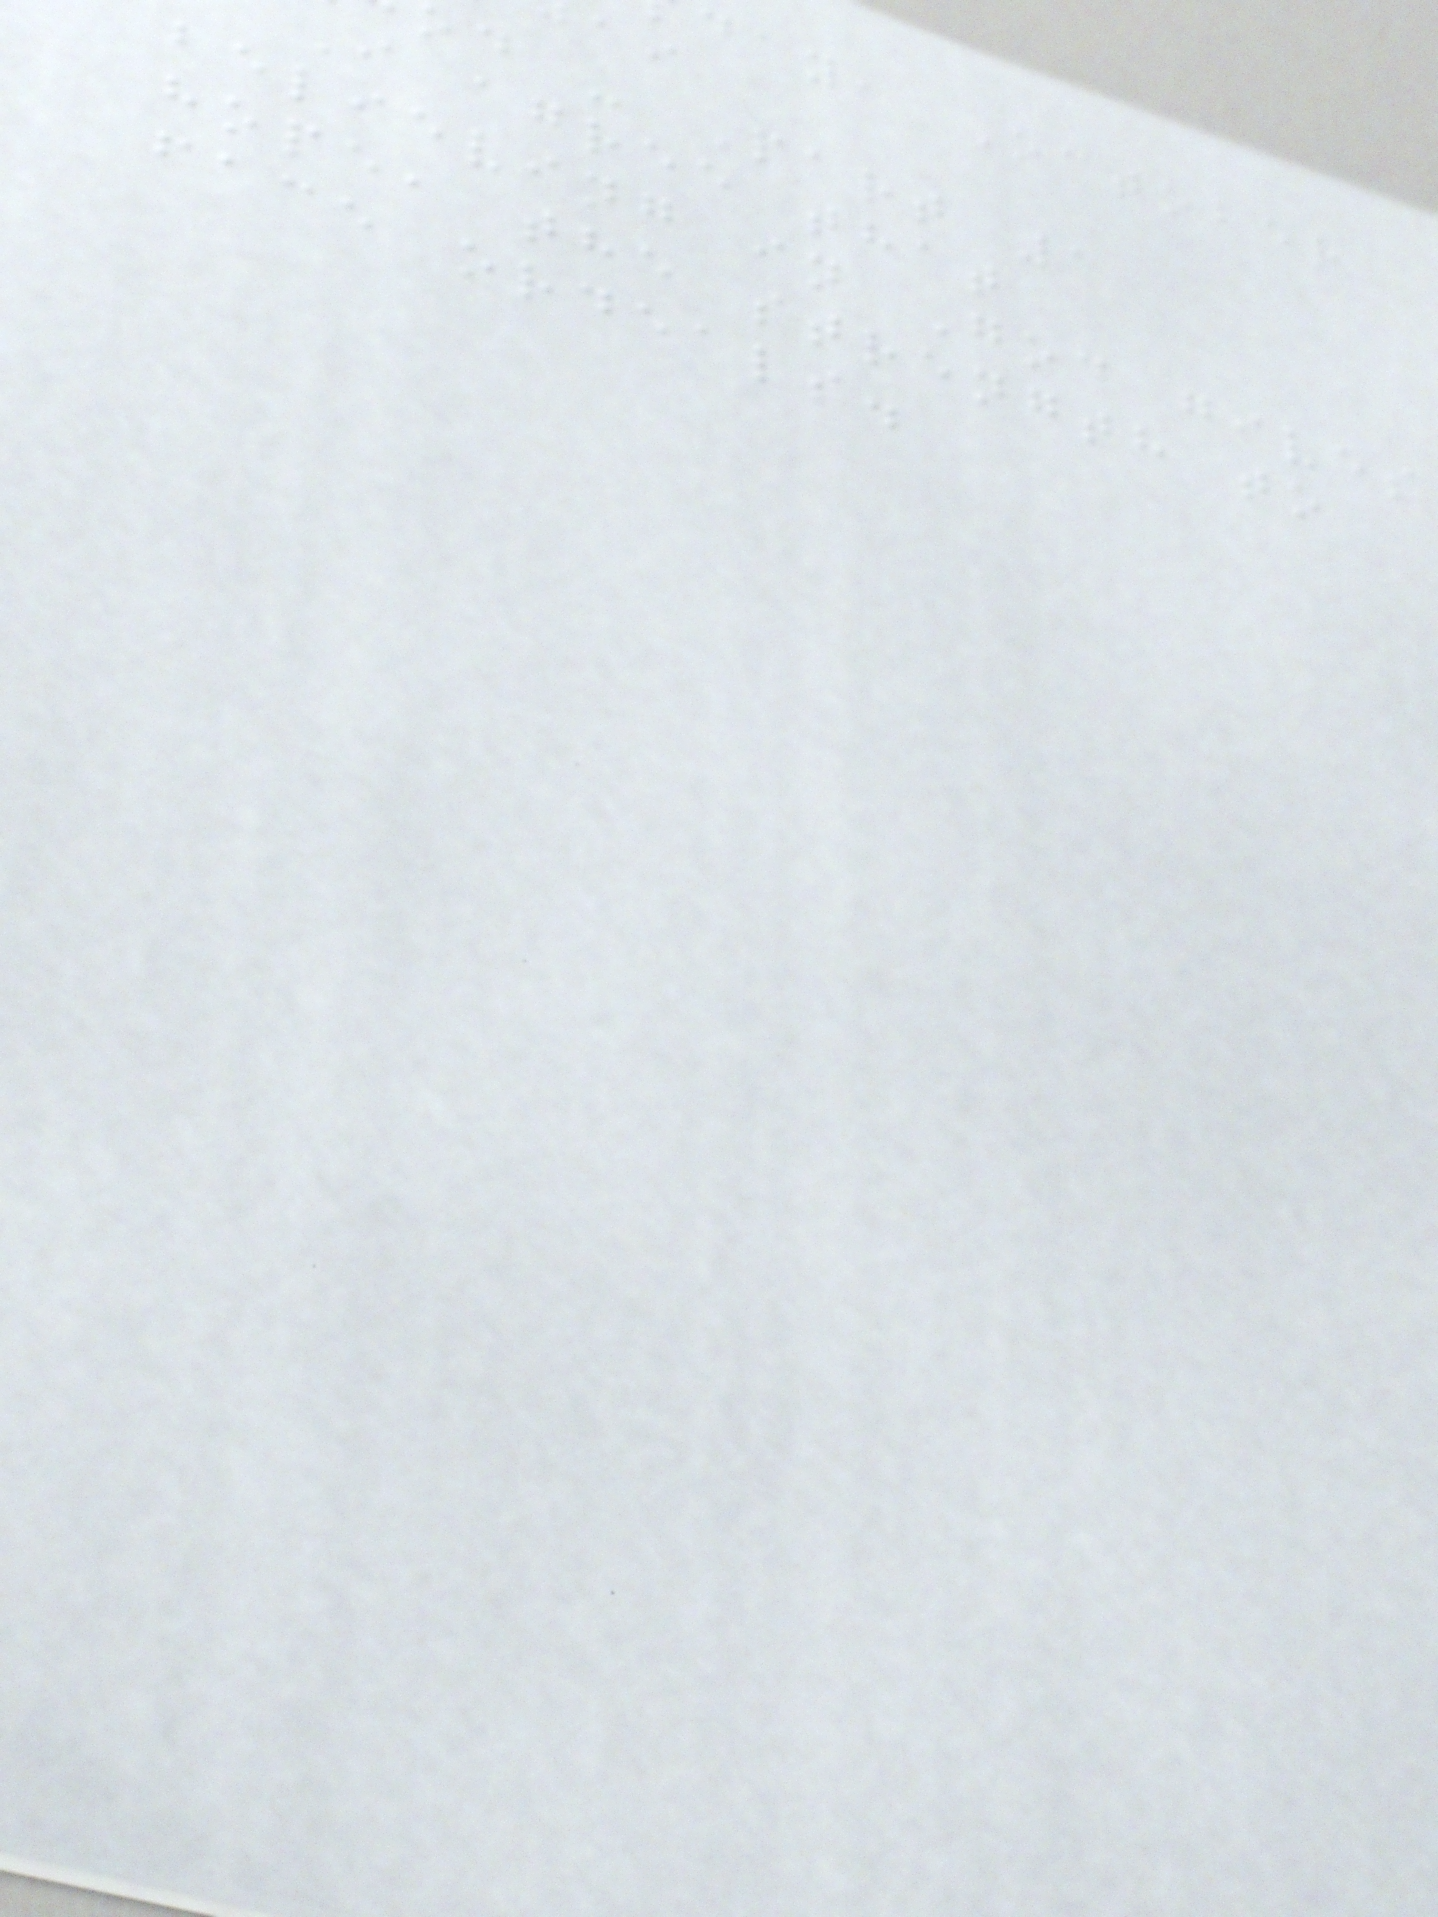day, October
od - Part 1
I agree that
believing in God gives
hope, the strength to
face ordeals.
